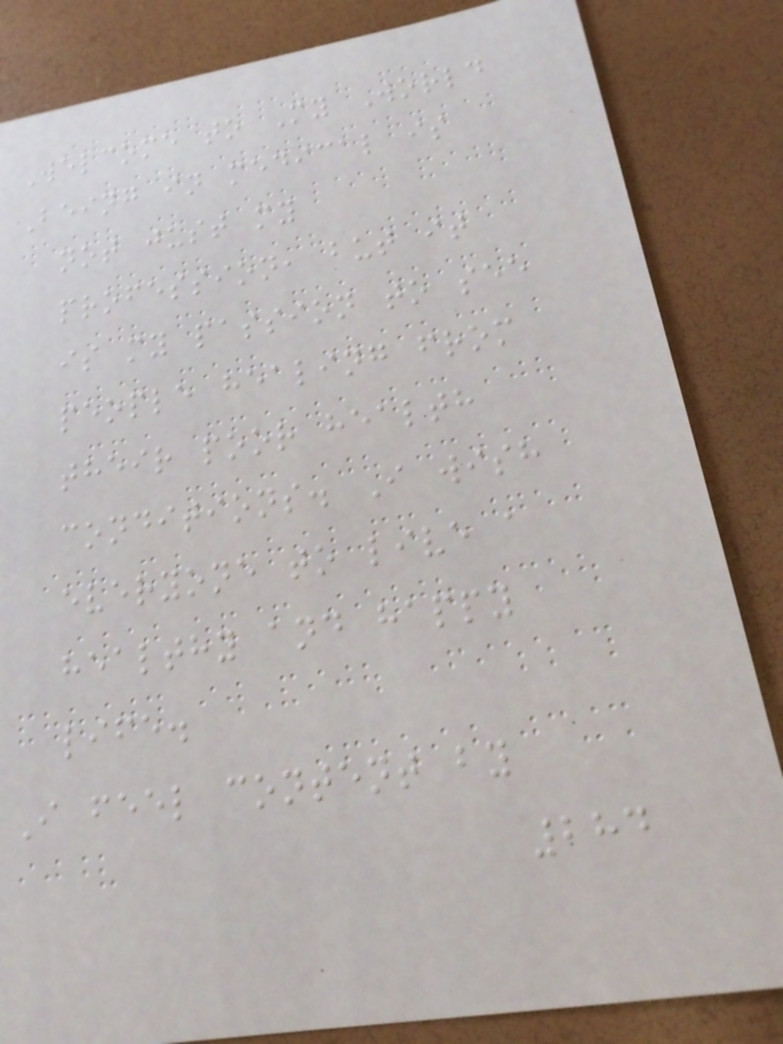Welcome to My World
Being in medical is
not just my
profession, but it
is my passion to see
people healing from
their poor health
conditions. I wish
everyone to live a
healthy and happy
life.
I feel content by
284
